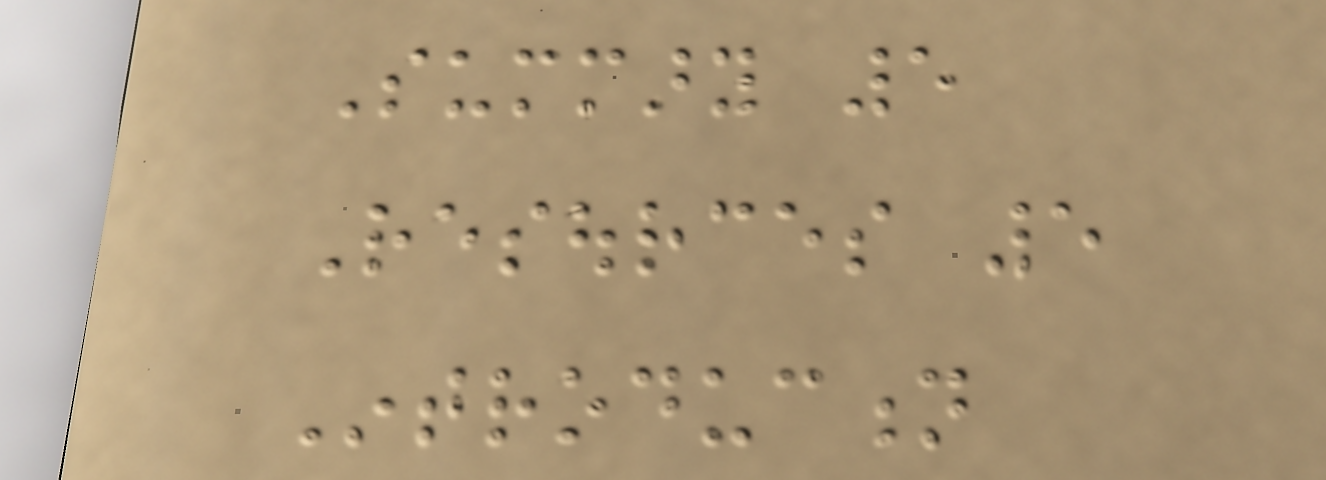Summary 5
Resources 5
Introduction
